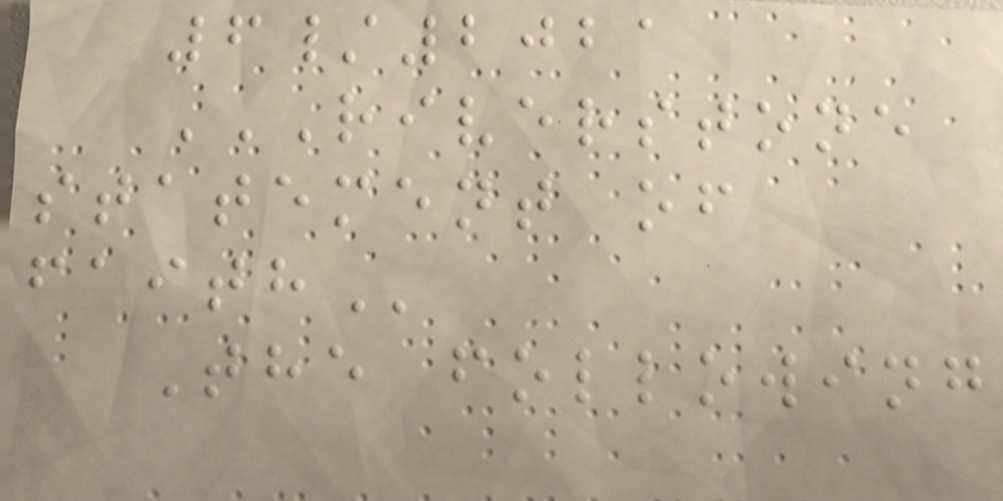6/2021
RIVERSTONE
STATEMENT OF
FAITH
The following
